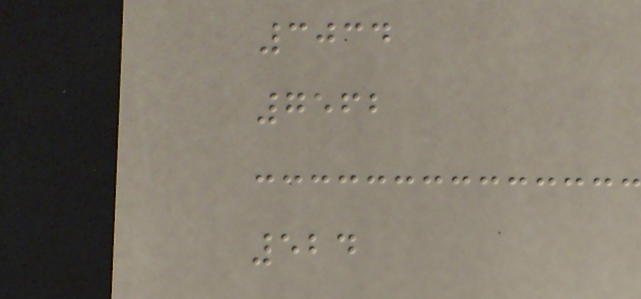3034
7562
524
